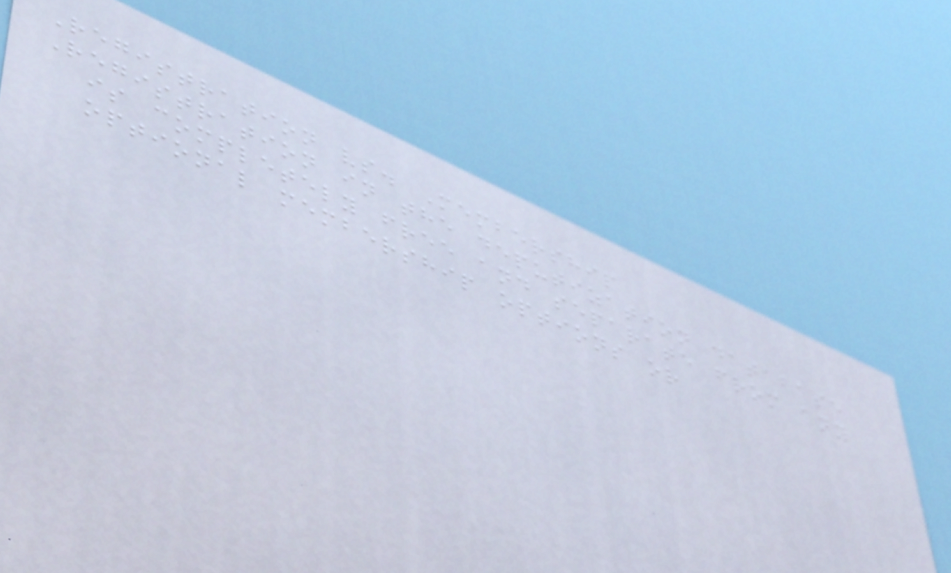Registration vs. Membership
Registration in the deputization database
is completely free and separate from any
optional membership options or
